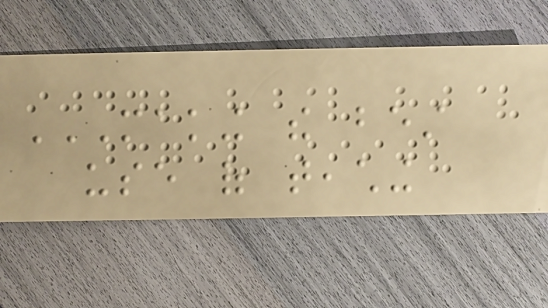MAKING THE BEST
USE OF TEACHING
